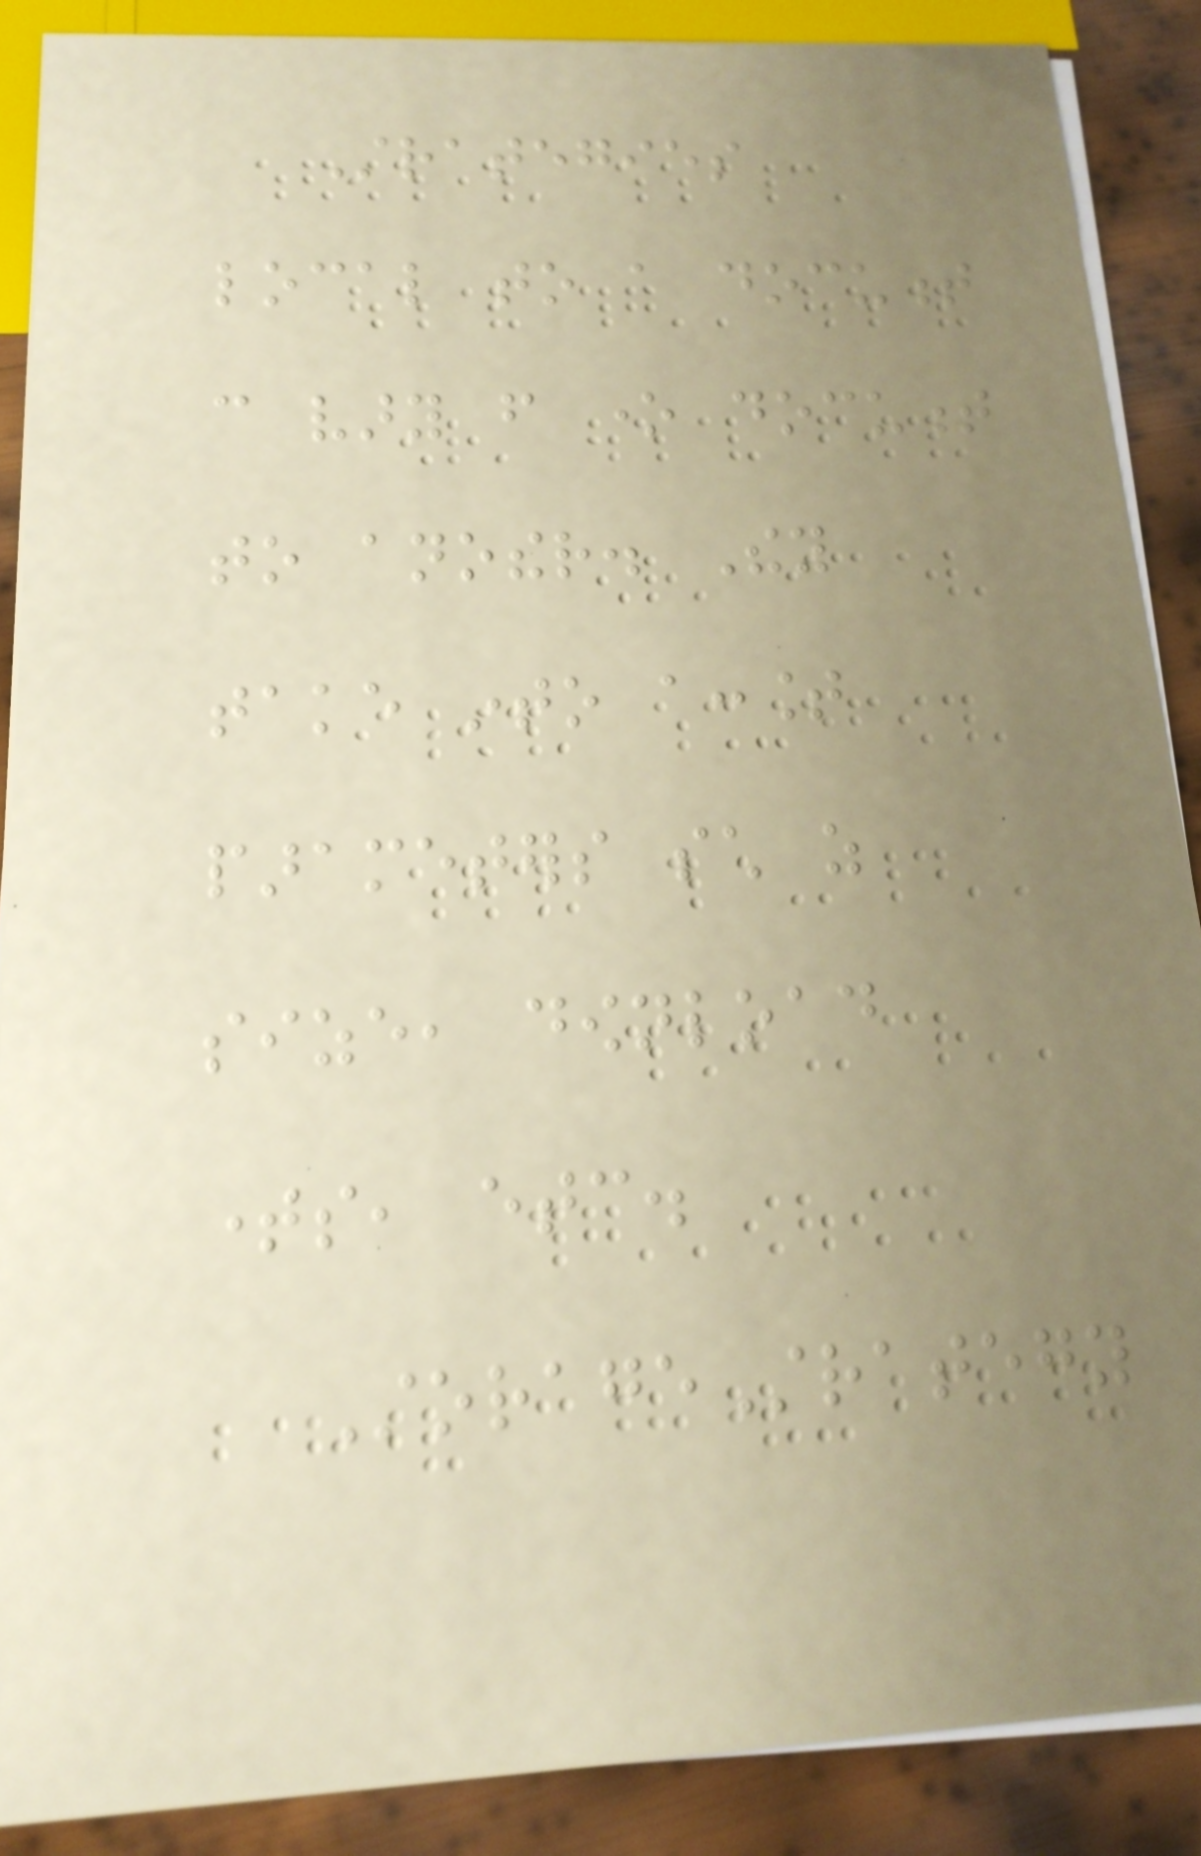Strategies
local to a document
can vary from one document
to another. They
take into account
parameters such as
size, download
times, etc.
StorageStrategy
